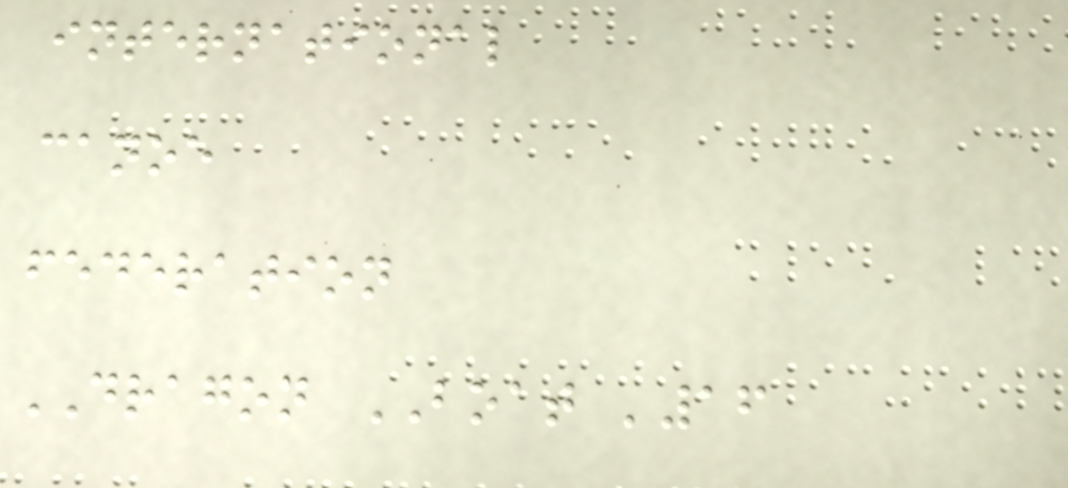international
canoe
federation
DRAGON BOAT '16
